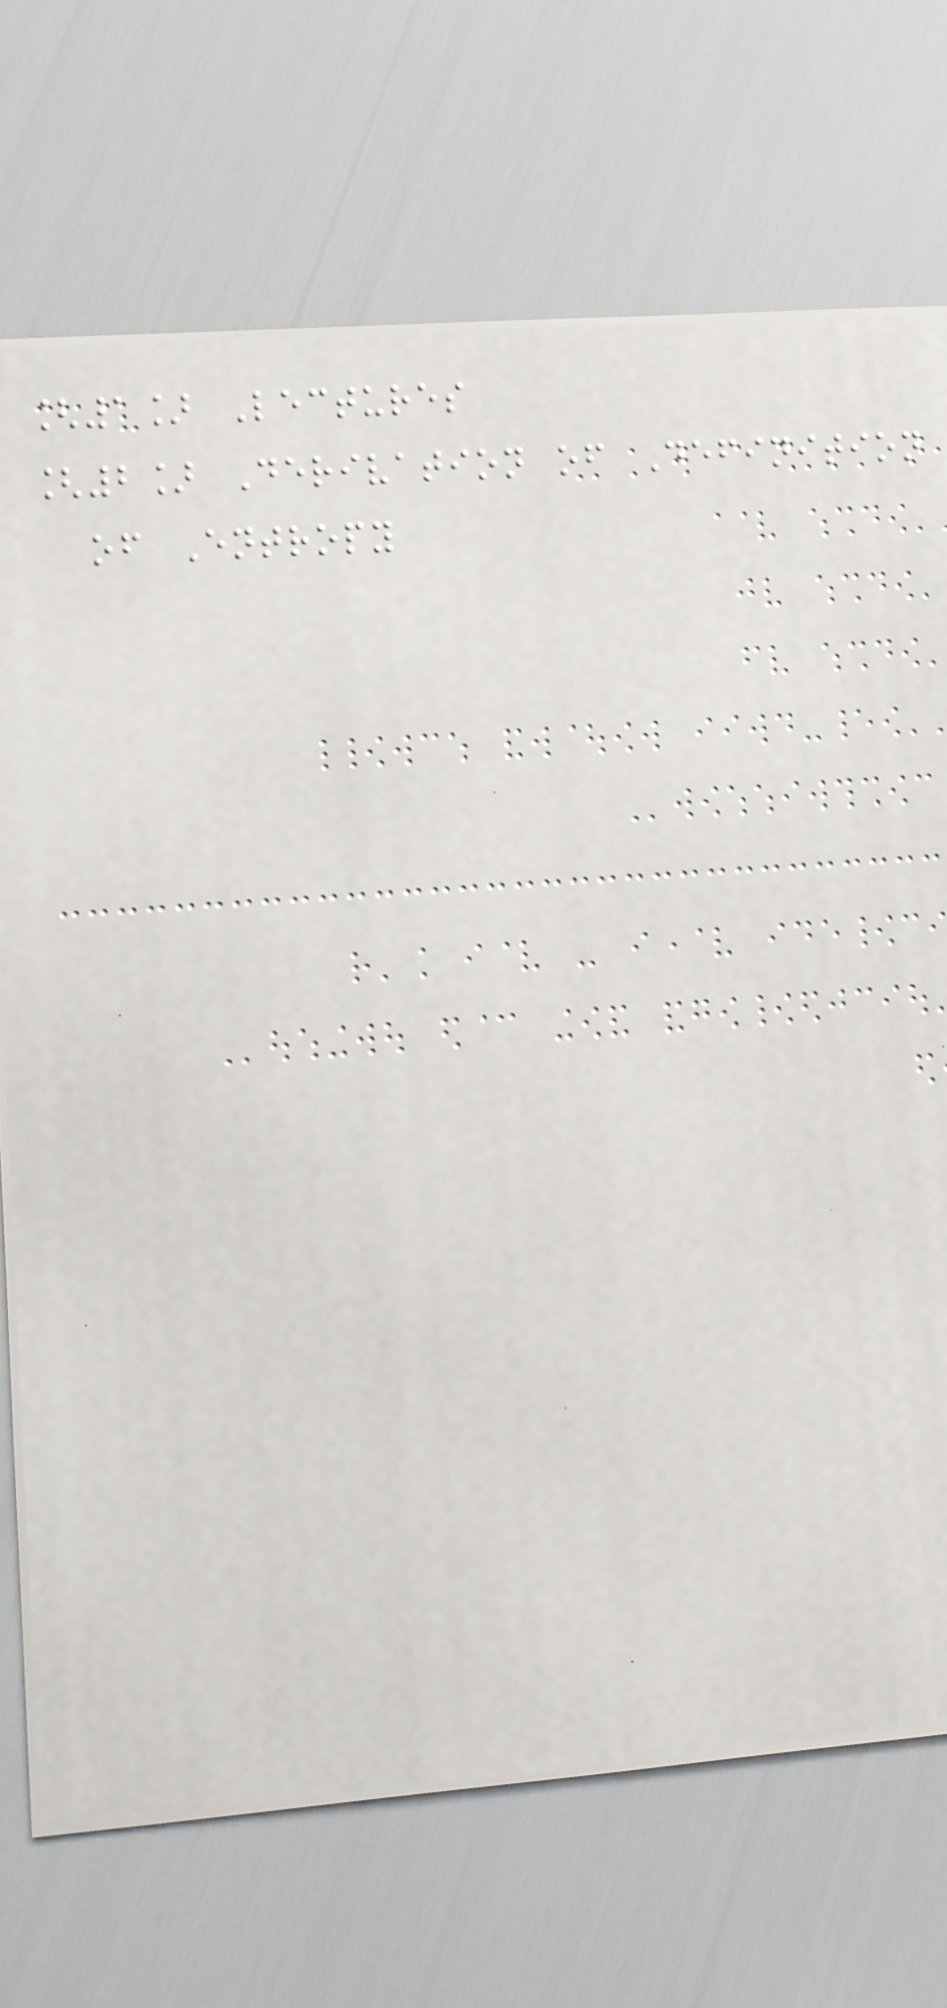[1] Lectures
[2] Derivation of Definition
of Entropy
